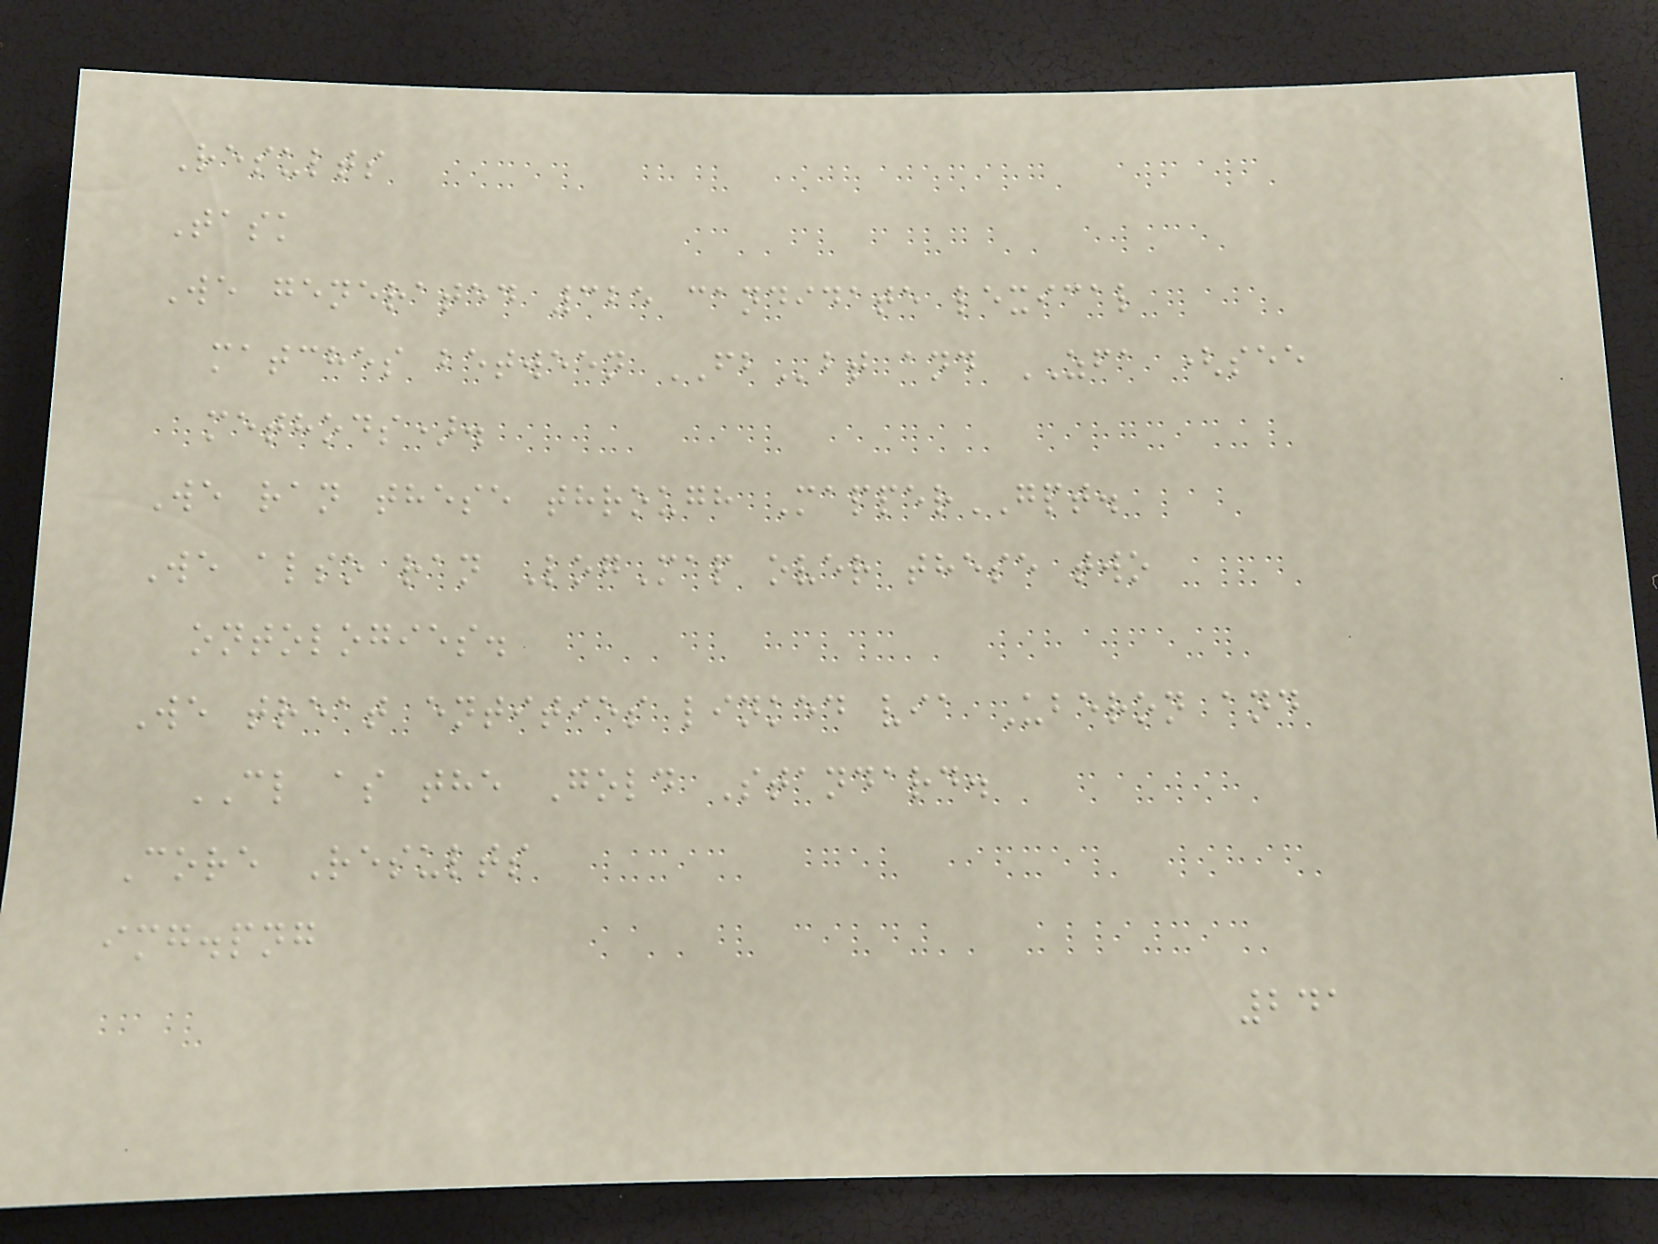Results
Task
We generated 325 candidate lexical
matches between FBbt and ZFA (see
methods).
We ran these through MapperGPT.
We also ran LogMap over these two
ontologies.
We treat entities linked via Uberon and
CL as the Gold Standard.
Core Results
img.png
241
